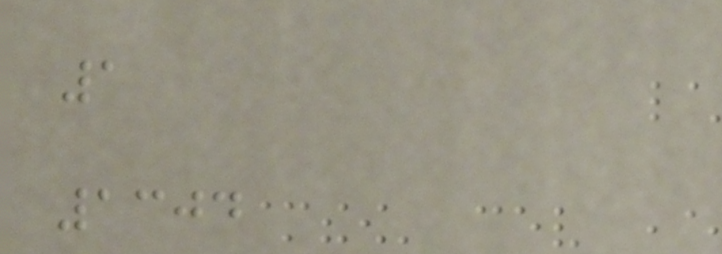1
1304
